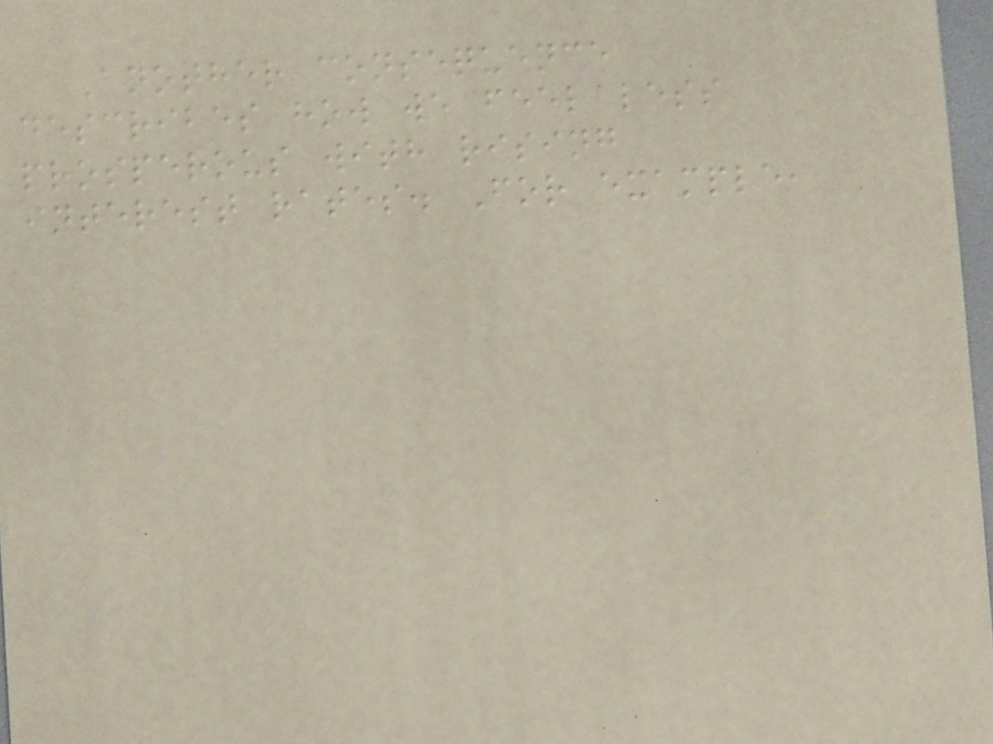Another consequence
describes how we feel less
prosperous with rising
interest rates. For example,
